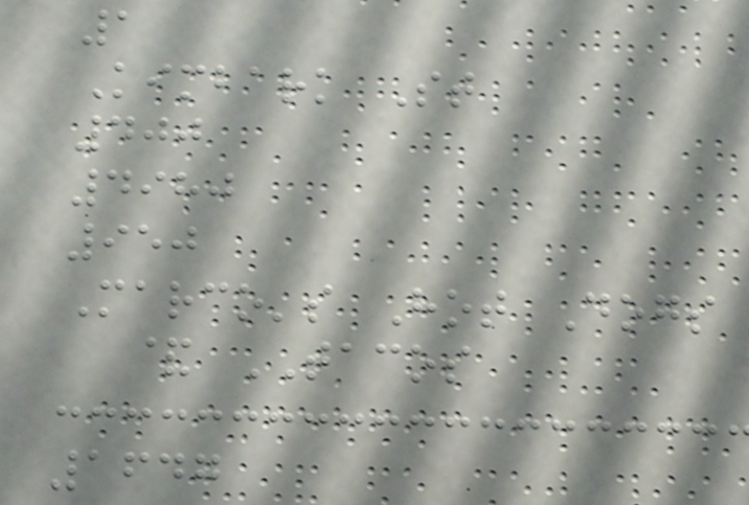1
Kimbark St
400
4980
950
Marco's Hot Dogs
& TACOS
1647
